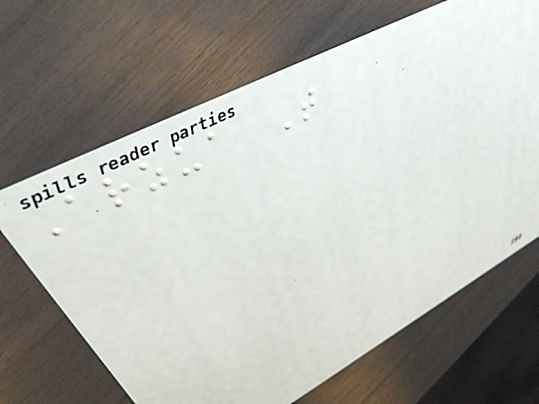Arzua T
